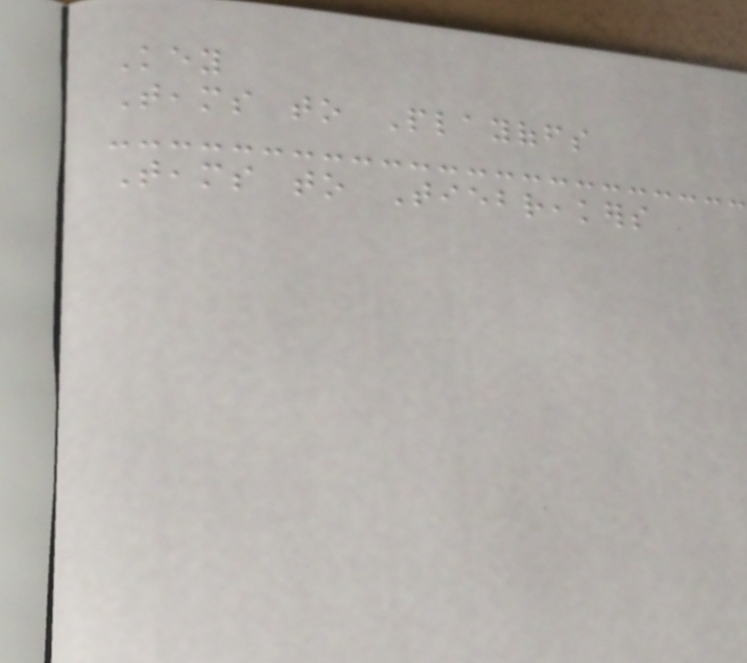Key
Teams to Playoffs
Teams to Tiebreakers
